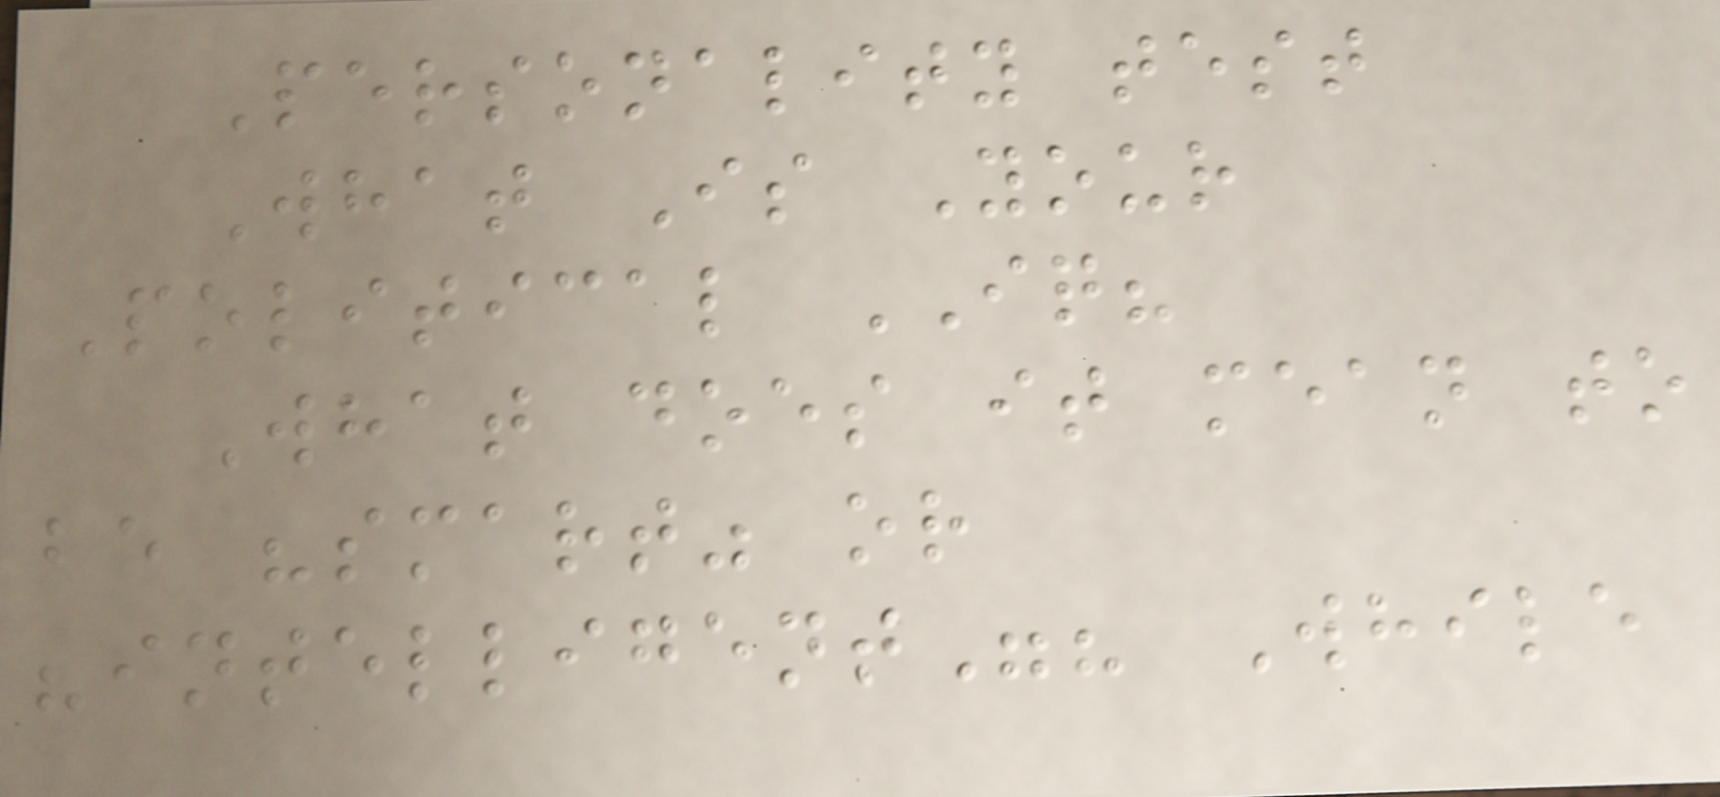Personality test
What Is Your
Political IQ?
What does it mean to
be "smart" or
"intelligent"? While
